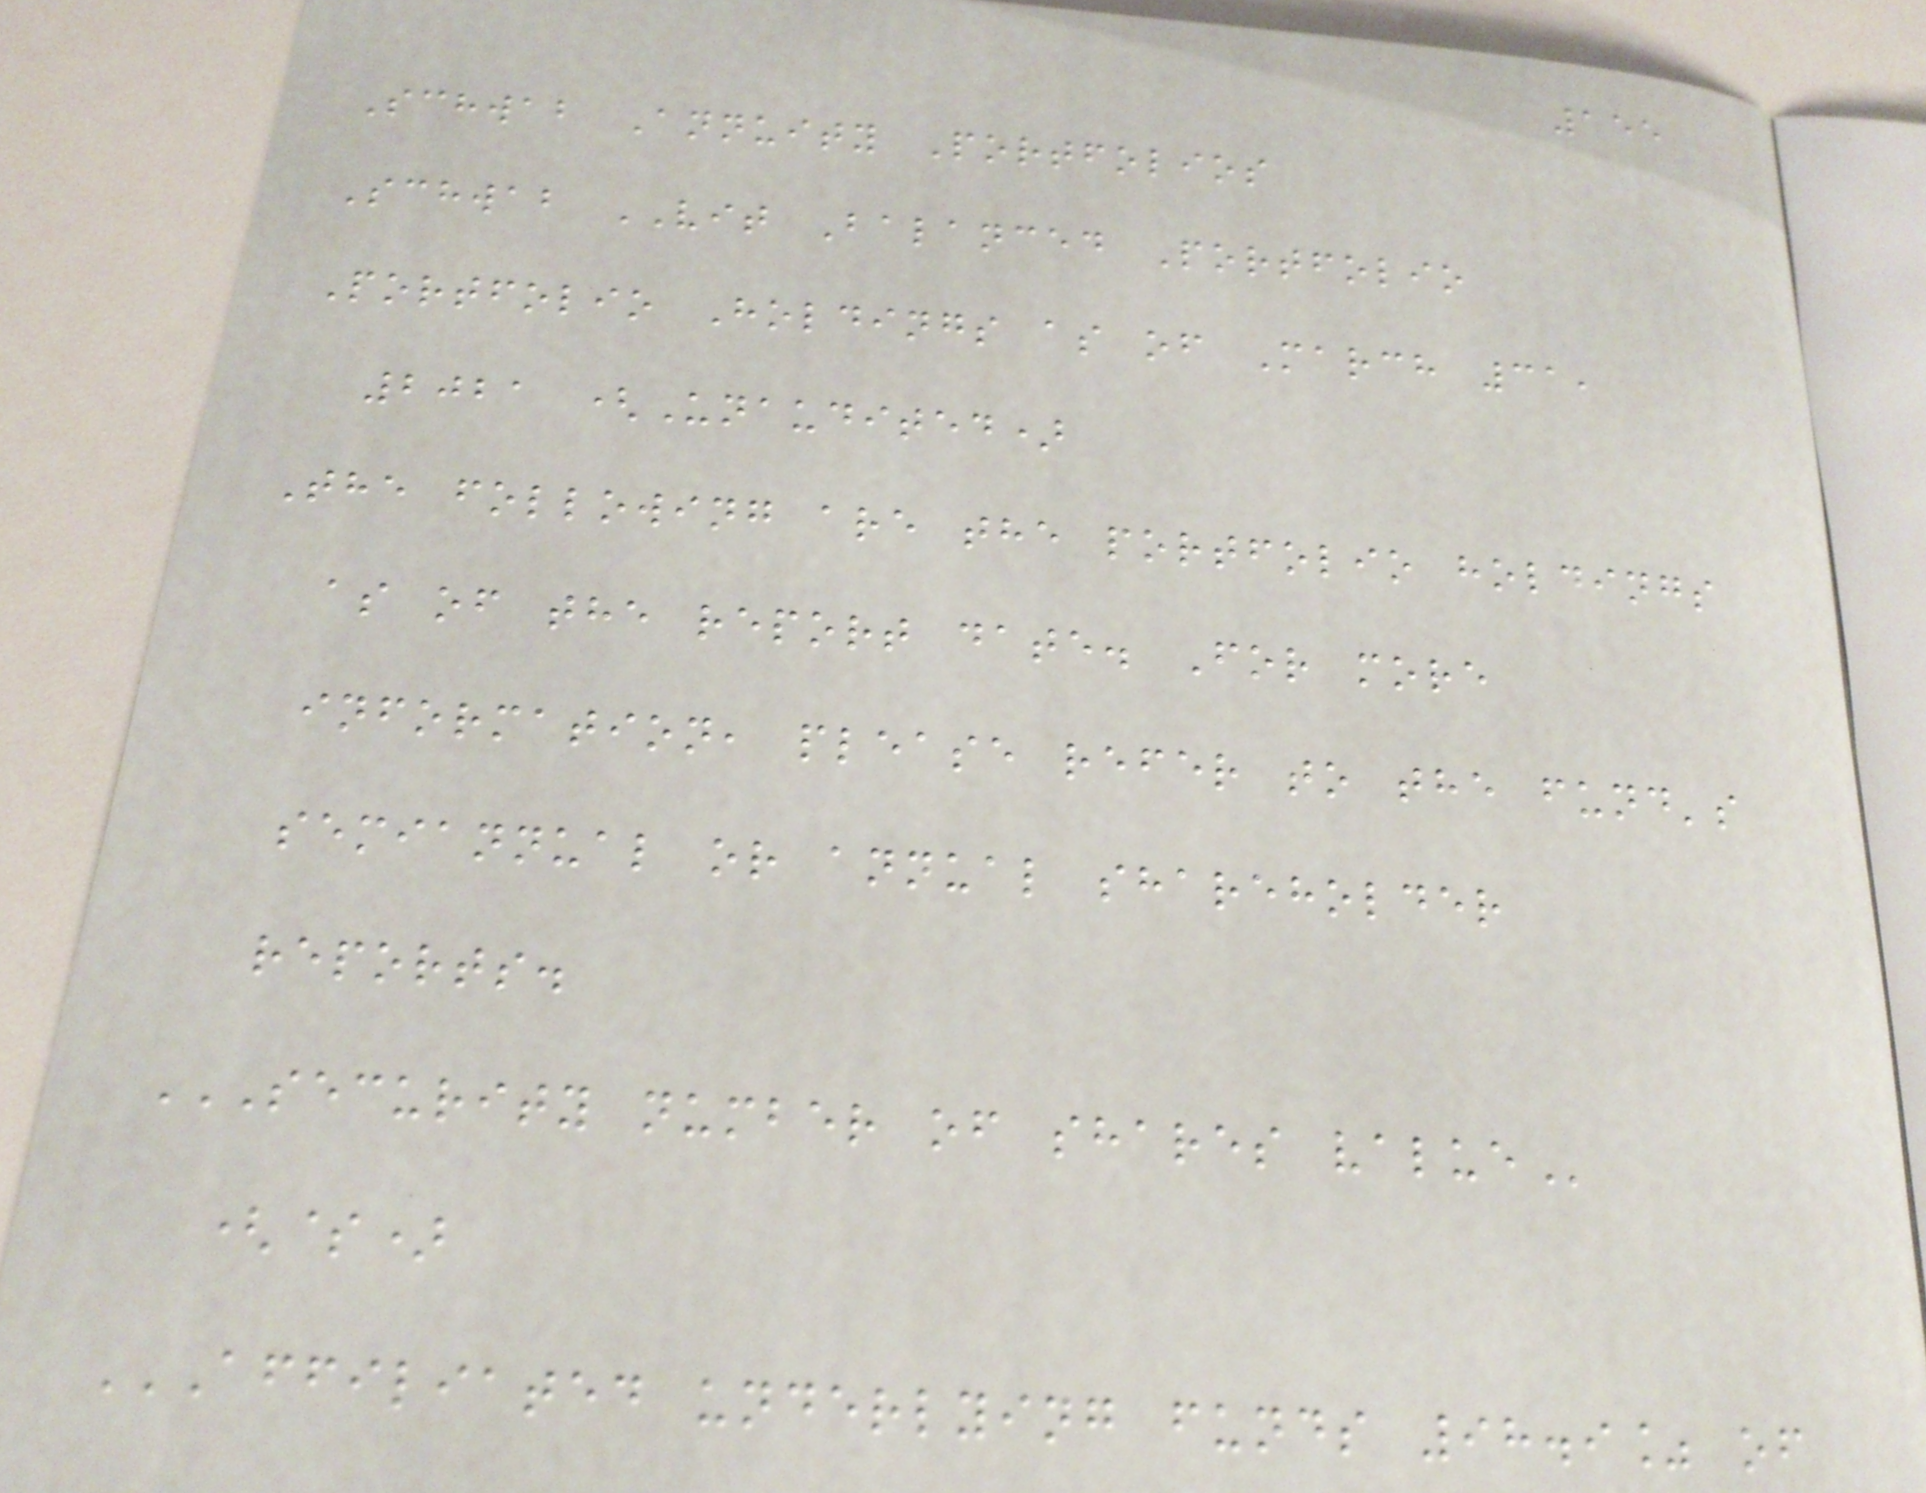155
Schwab Annuity Portfolios
Schwab VIT Balanced Portfolio
Portfolio Holdings as of March 31,
2021 (Unaudited)
The following are the portfolio holdings
as of the report date. For more
information, please refer to the fund's
semiannual or annual shareholder
reports.
SECURITY NUMBER OF SHARES VALUE
($)
AFFILIATED UNDERLYING FUNDS 98.9% OF
